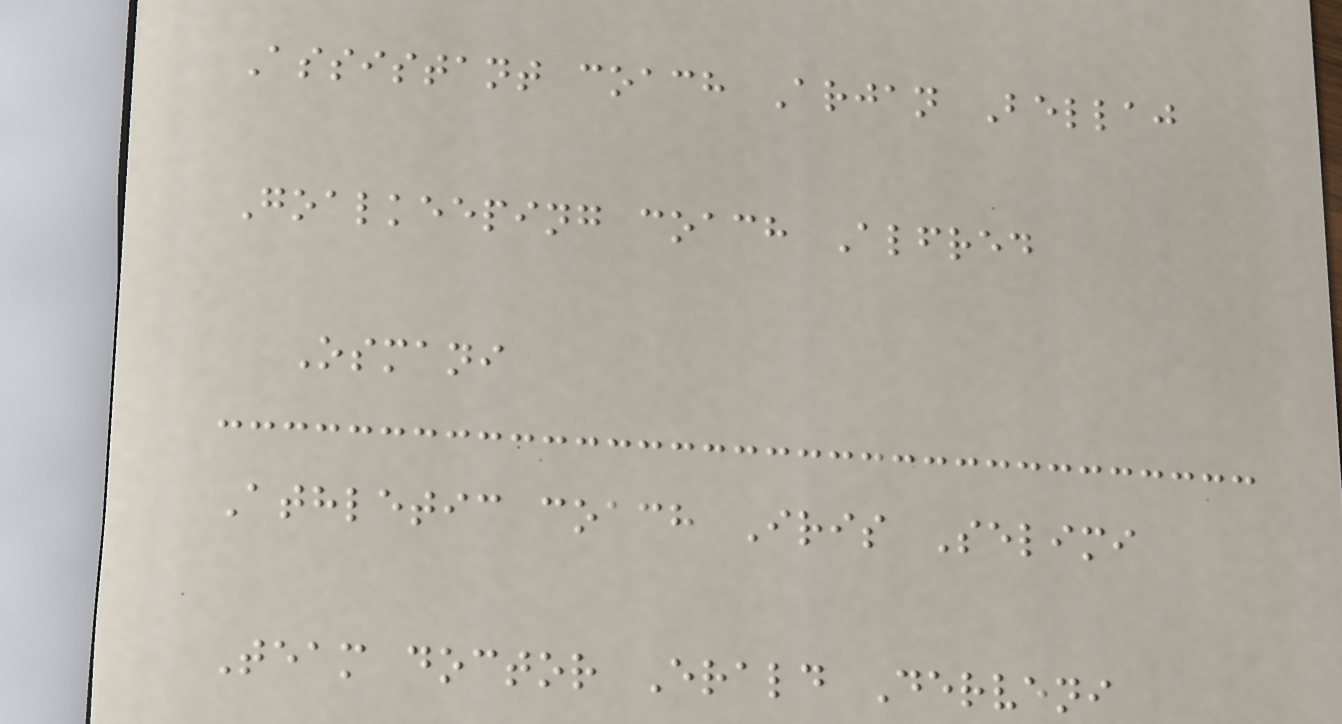Assistant coach Arjan Bellaj
Goalkeeping coach Alfred
Osmani
Athletic coach Iris Selimi
Team doctor Erald Derveni
